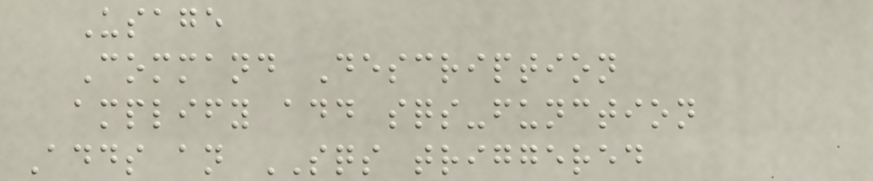Usage
Command Description
amplify add sqs-function
Adds an SQS triggered
